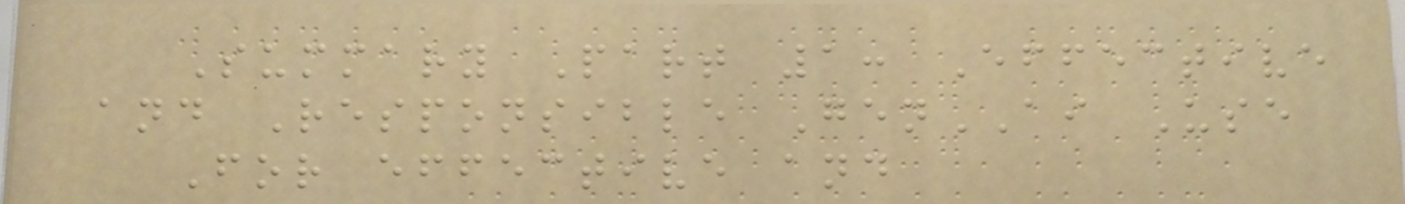Summary Part 1: Effective
and Responsible GenAI Use
For effective and
